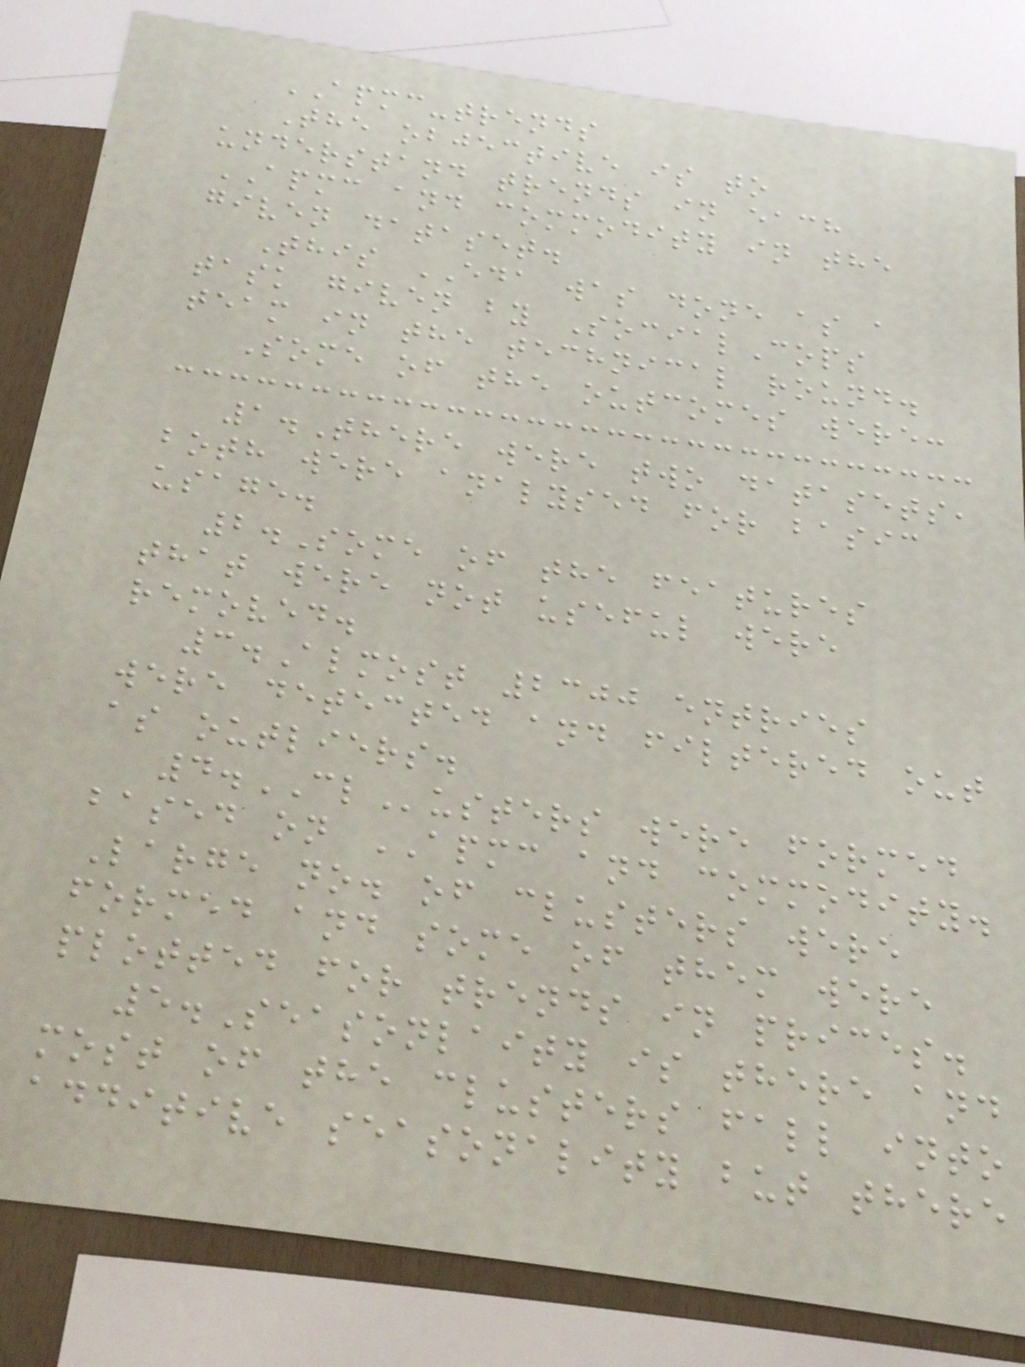APMC-trends
The objective is to
understand trends in each
APMC and commodity in the
given dataset.
This EDA was done as a
task given by SocialCops
team in the technical round.
Some of the outcomes were:
1.There were two datasets,
both were analysed for basic
usage.
2.Some of the features
that were not useful were
removed.
3.Almost 2300 entries
were detected and filtered out
as outliers.
4.CLusters were formed
based on APMC and commodity.
Large no. of clusters were
formed and some of them were
plotted for trends in prices.
5.Seasonlaity is there and
most of the clusters fall into
additive seasonality but there
